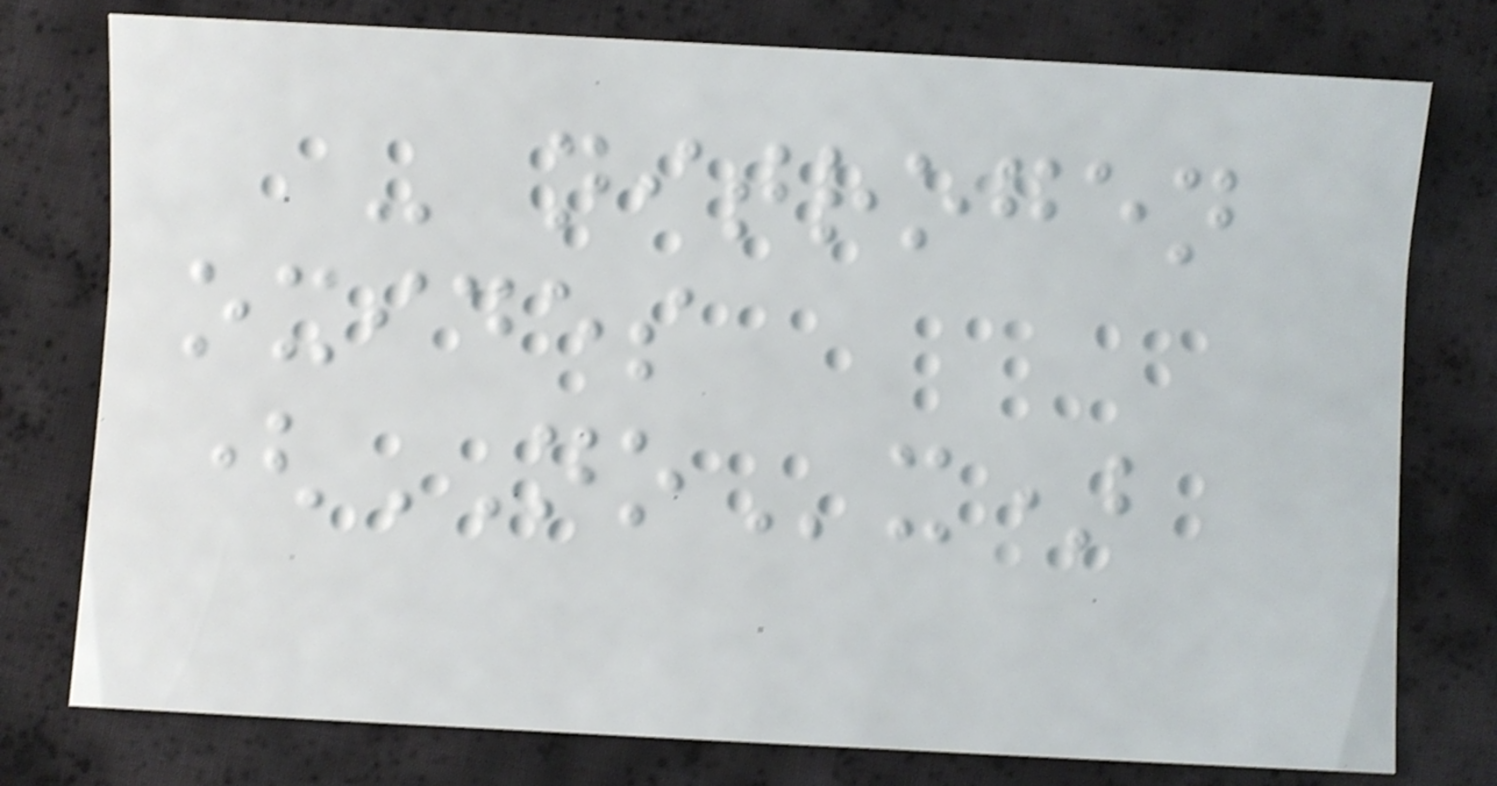- nitrogen
oxides
(NOx)
